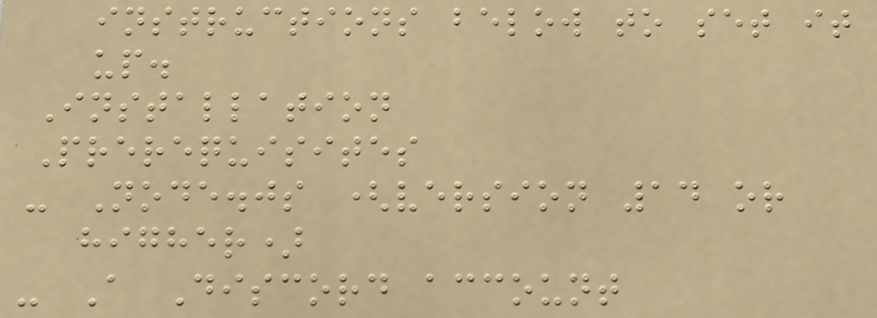instructions below to set it
up.
Installation
Prerequisites
- Node.js (version 14 or
higher)
- A Discord account
